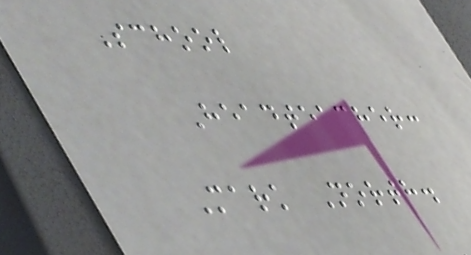School
Headteacher:
Mark North.
